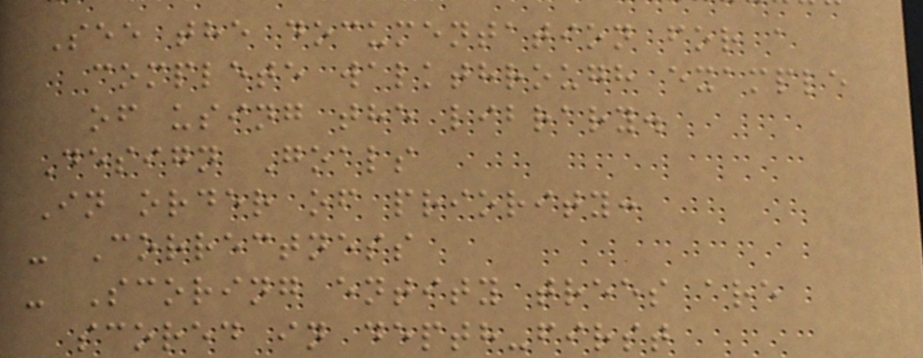See the documentation for a
complete walkthrough example
of using the library.
Design Goals
In order of priority:
- Correctness
- Scoring entity trees are
scored in depth-first
